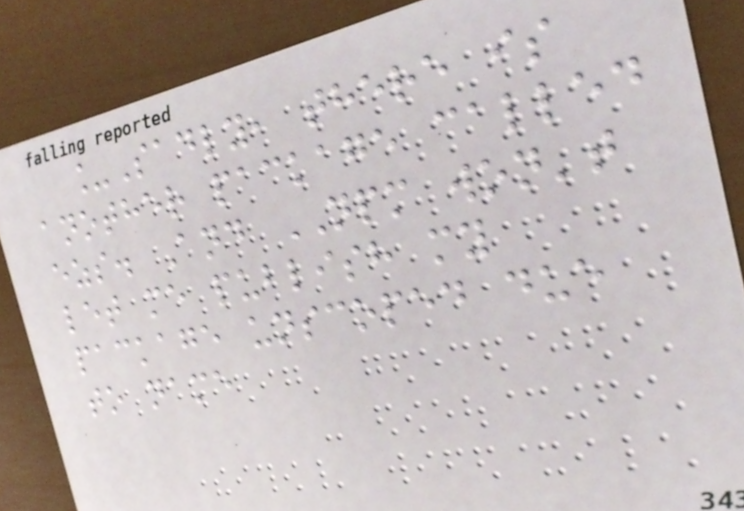_Sadly, there is
another package called
ezs. And NPM won't
let me publish my
package unscoped due
to name
